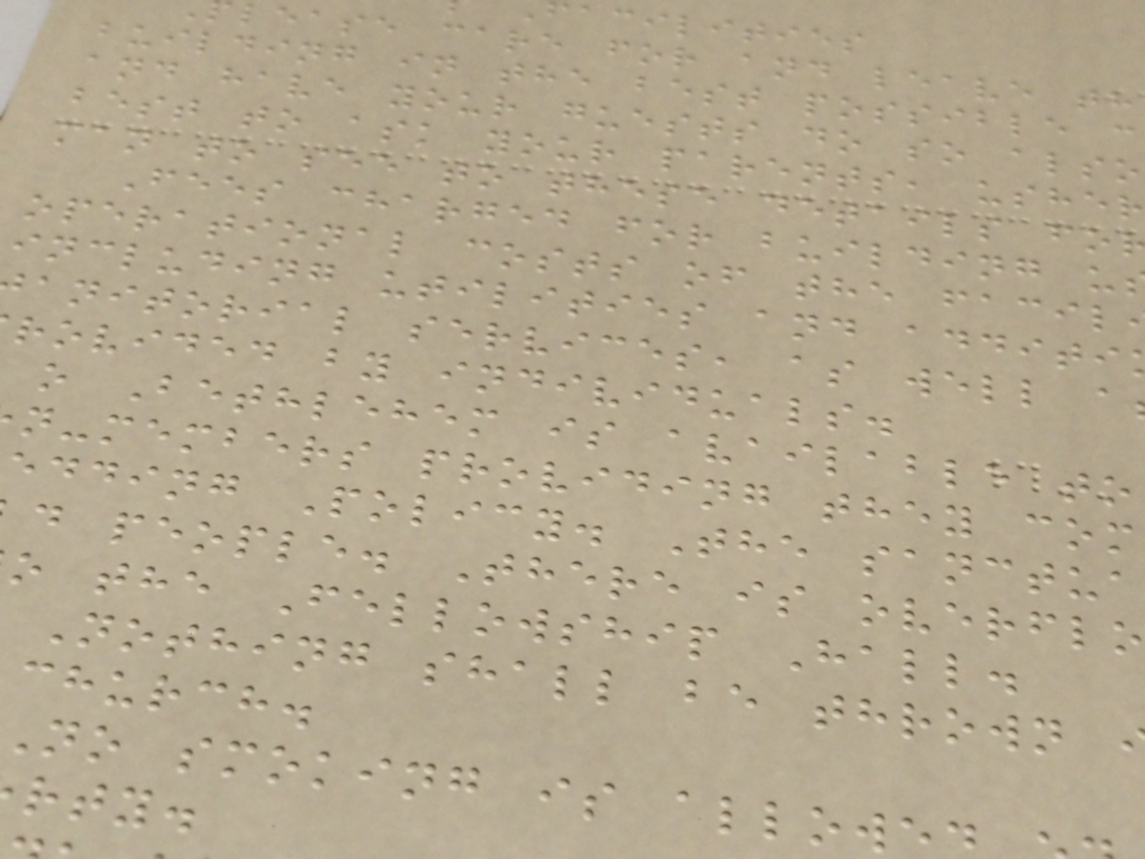acilities
lease care for and leave th
building in the best possible c
and have your guests do so also
best to ask your parents, usher
man to see to these details fo
Fees charged for building u
operational costs of the facil
including utilities and additi
anitorial services, as well a
rovided by individuals.
o Bethlehem is available to
n-members providing they com
edding Policy. The sanctua
d people. There is overflo
o the Fellowship Hall.
Nothing shall be thrown
church.
no smoking is allowe
rty.
